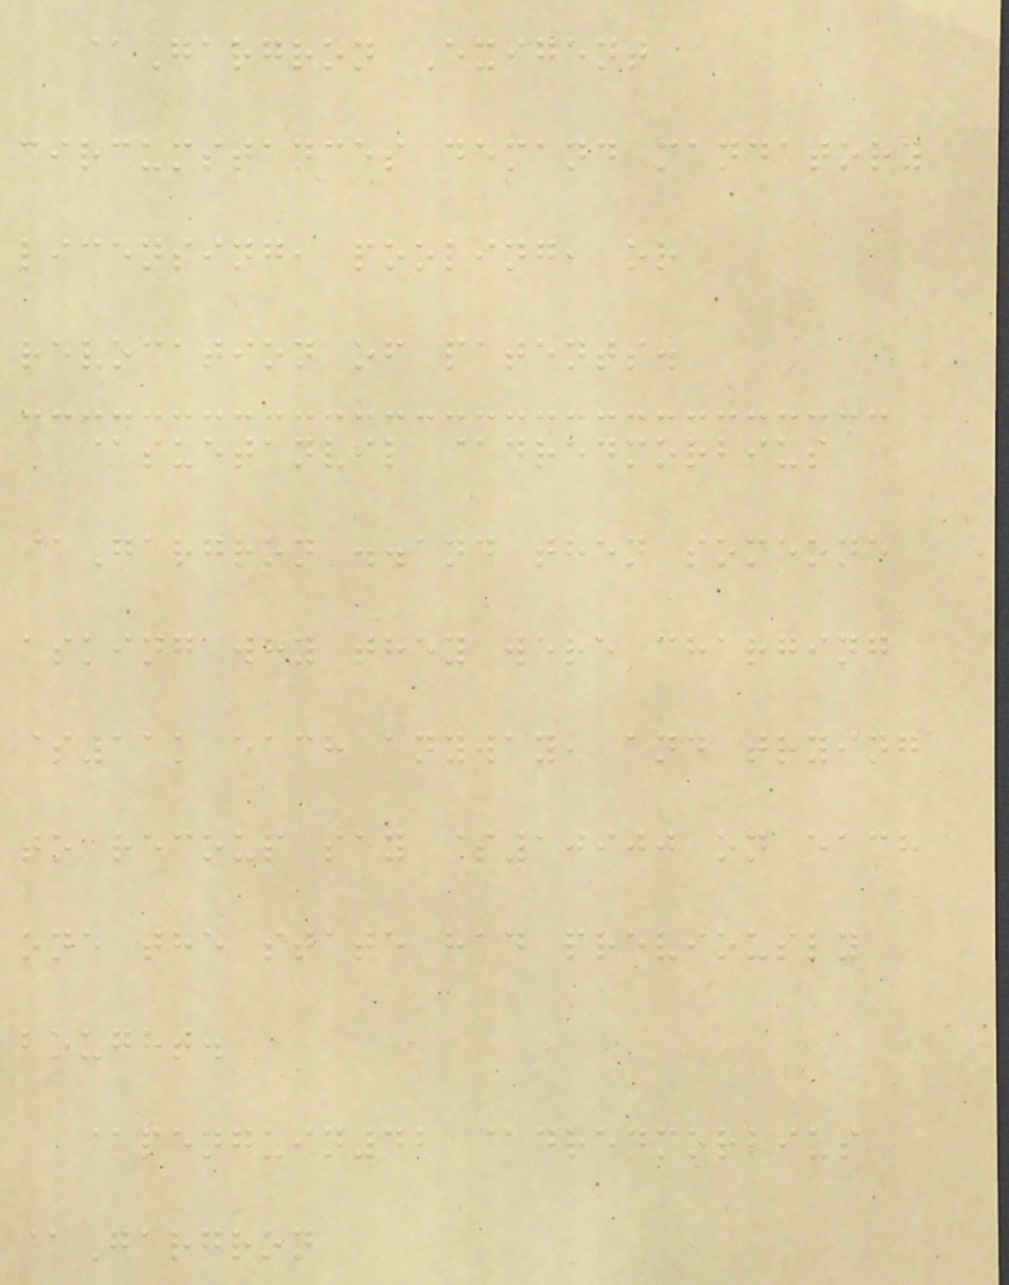@Gargron Exigent
circumstances demand mandatory
licensing, pooling, or
revocation of patents.
@suetanvil @dredmorbius
@Gargron ..and then someone
asking why they were charging
$11k each anyway, and trying
to recoup say $10900 on each
one the state had previously
bought.
@penguin42 @dredmorbius
@Gargron
